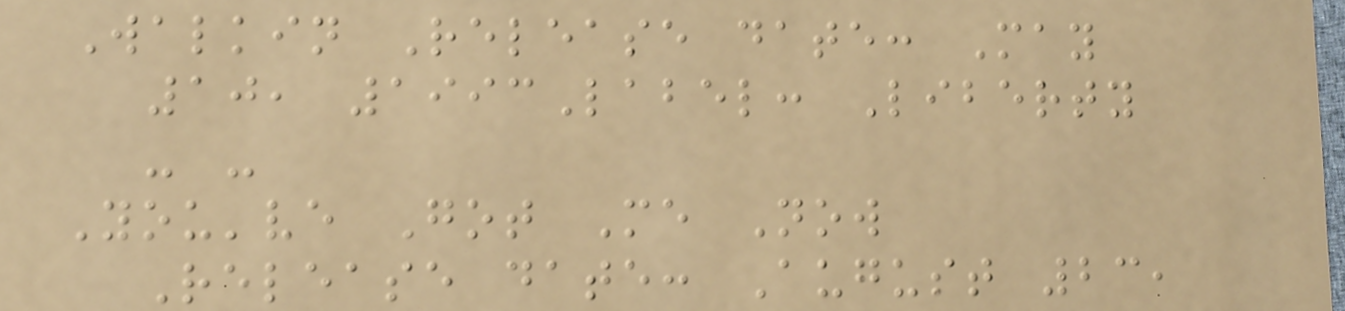Walkin Release date: May
10, 1993Label: Liberty
- -
You've Got Me Now
Release date: August 23,
